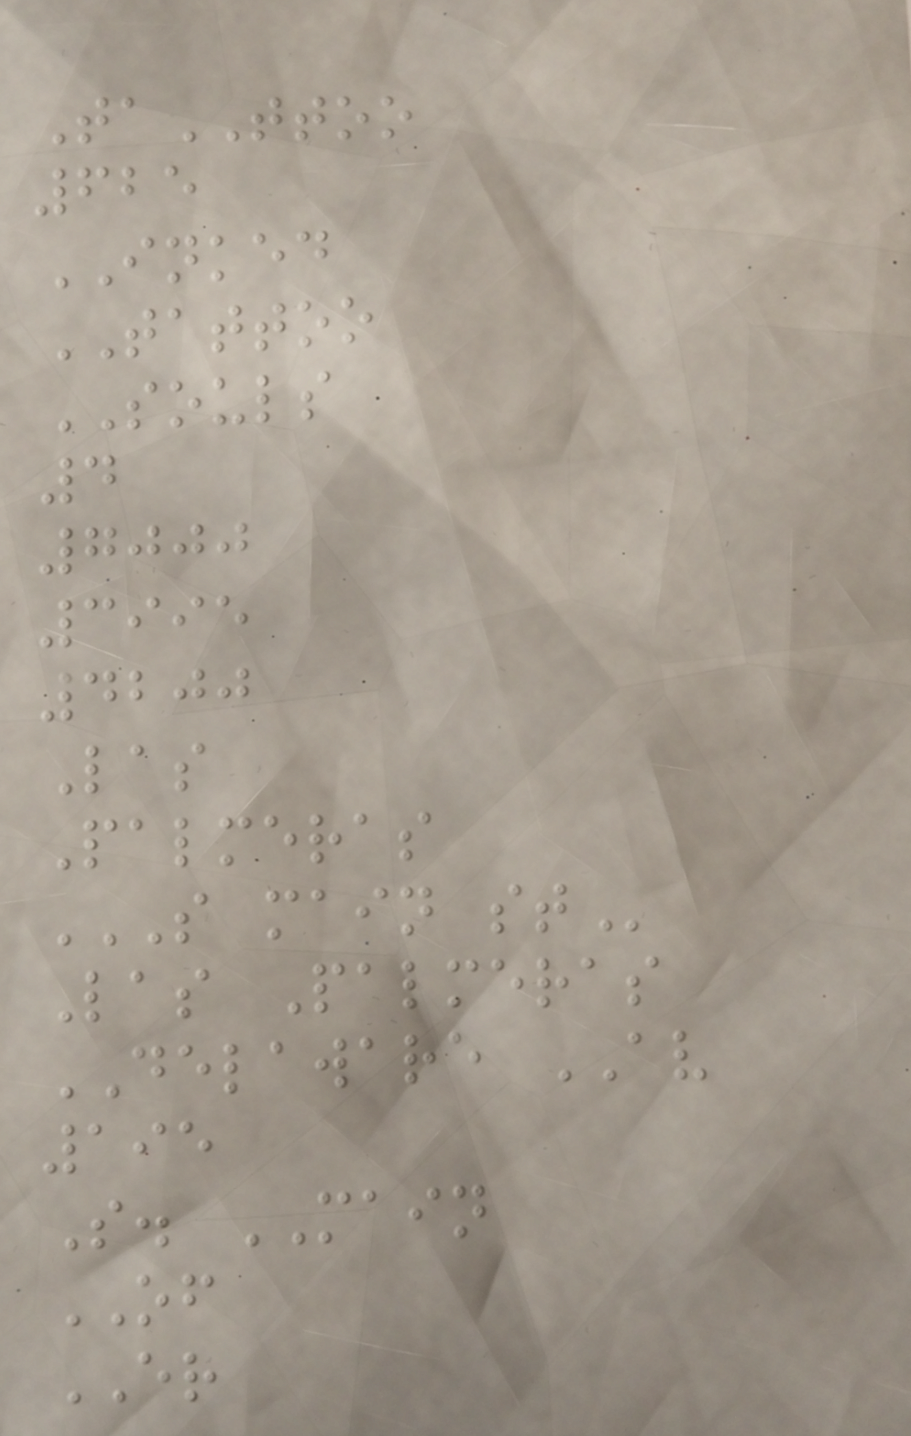TaTTOO
625
INKED
TATTOO
SOULS
4
7000
3995
4200
Las
Palmeras
S MAIN ST
Las Palmeras
DELAWARE AV
195
S. MAIN
OF
ER
